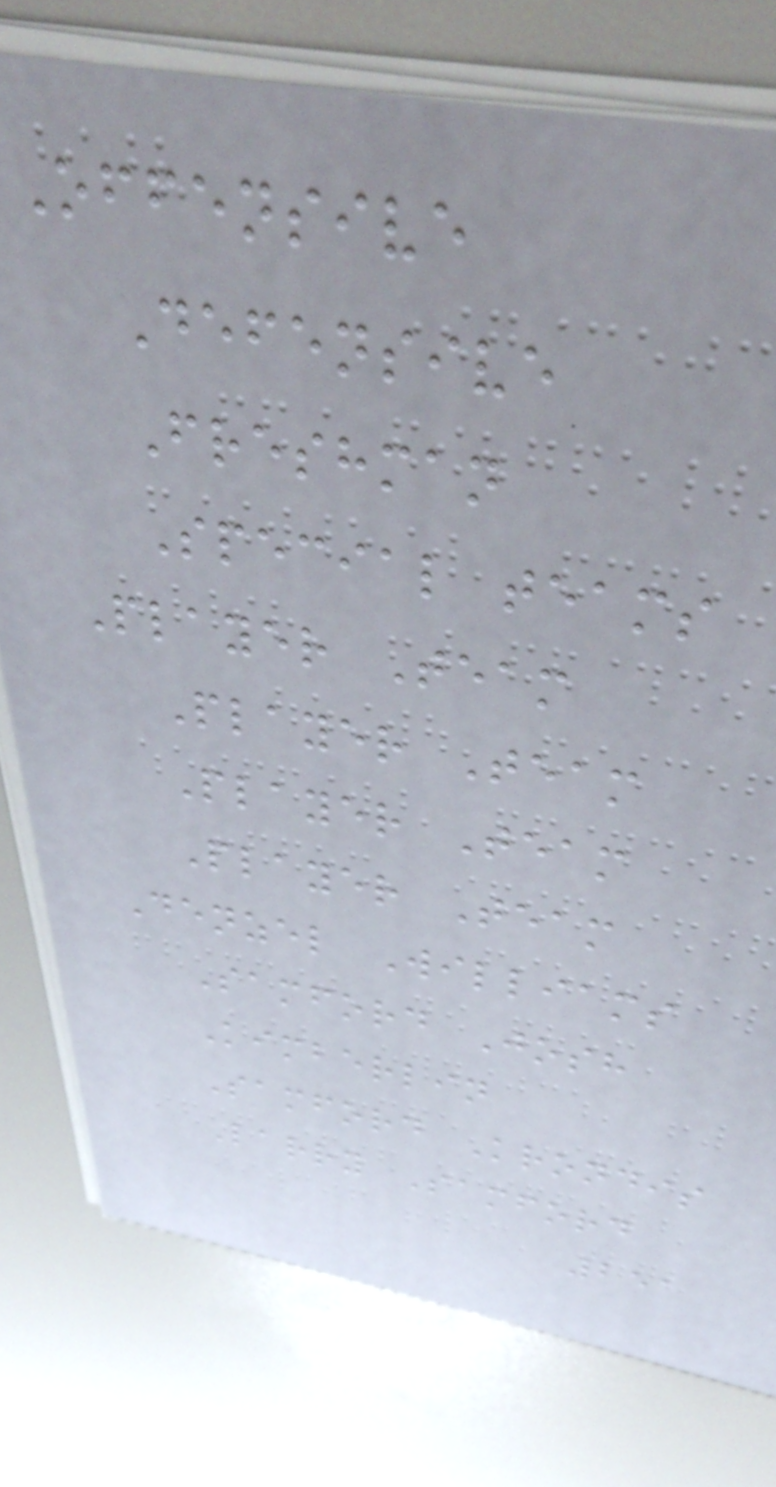Offensive
Defensive
Freshman
Special teams
Player Team
Player Team
Player Team
Player Team
Denzel Williams
Samford Josh
Kimberlin
Samford Krondis
Larry Samford
251
